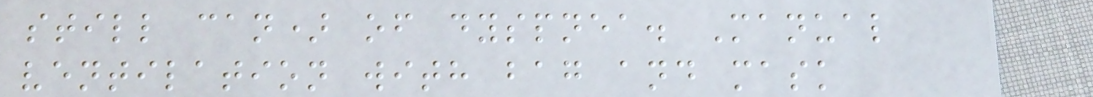still can) of dyspnea. Manual
ventilation with bag and mask
